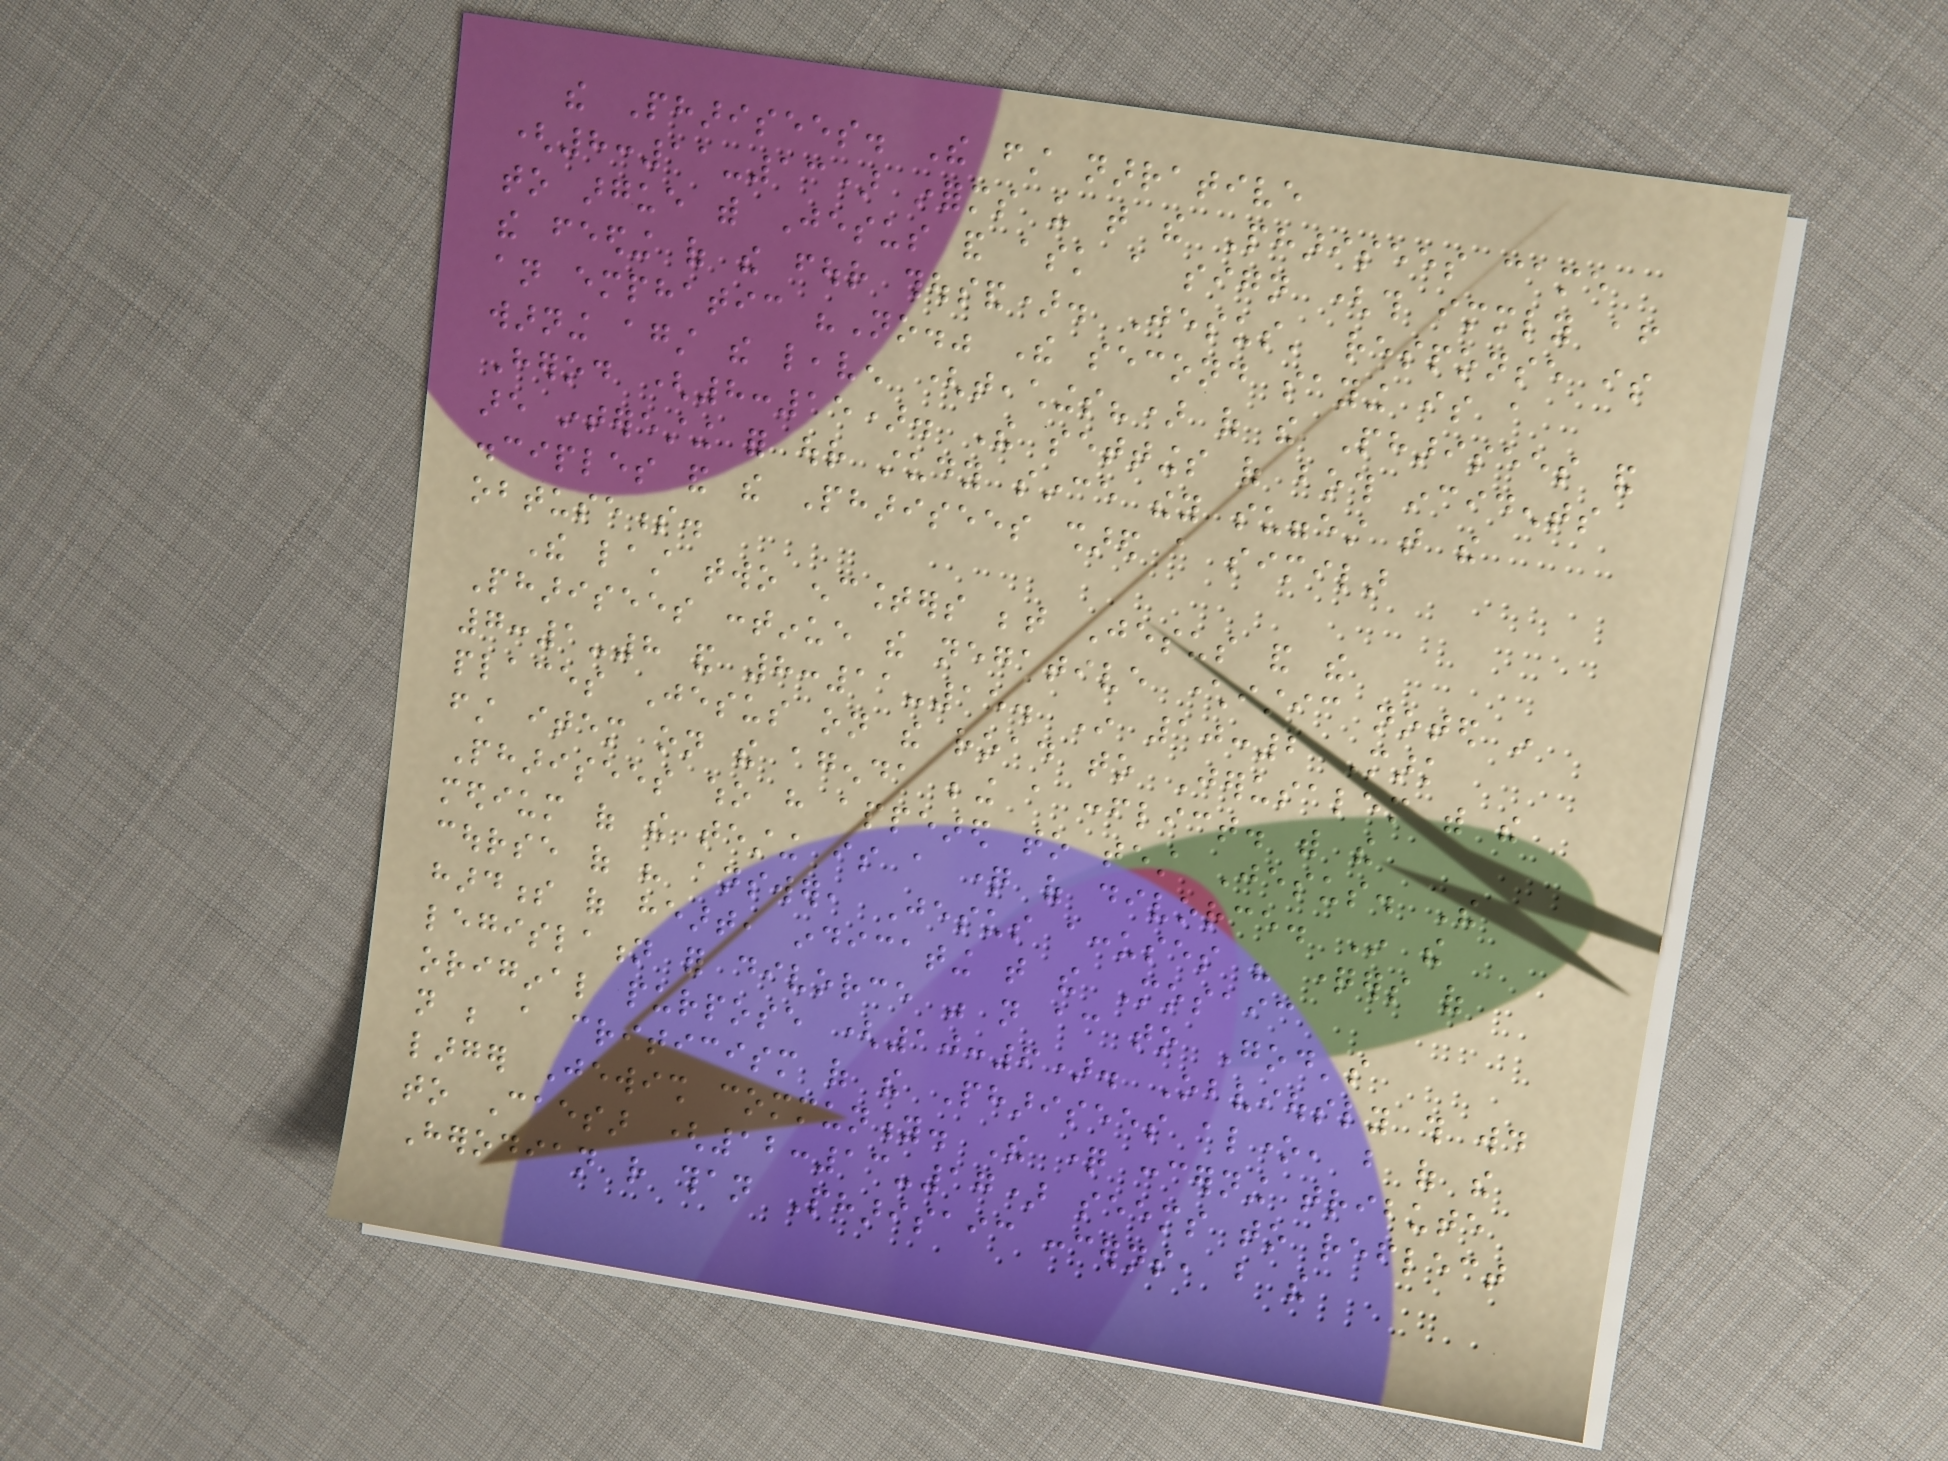the Pharisees. The first narrative
(8:11-13) informs us that the Pharisees came
to argue with Jesus and ask a sign (this immediately after
the feeding of the four thousand). Jesus' response is
an emphatic "No." The second saying is a
warning against the leaven (teachings?) of the Pharisees and
Herod (8:15). The settings of both incidents
are interesting for our study since they suggest that the
disciples and the Pharisees shared a similar
obtuseness.
The last two encounters between Jesus and the
Pharisees continue the negative characteristic noted in
7:1-8 and 8:11-15. In 10:2 Mark
places Jesus on the road to Jerusalem with the
first item on the agenda being a conflict. with the
Pharisees who have appeared to test Jesus. The
medium of the testing is a question of divorce. In the
course of his answer, Jesus accuses his questioners of
hardness of heart, indicating that the Mosaic
legislation for divorce was not according to God's
original purpose (10:6). Obviously this would
not be a criticism of the Pharisees alone, but of the
larger Jewish community. The question concerning tribute
to Caesar (12:13-17) seems to reflect
Herodian rather than Pharisaic concerns, but the
